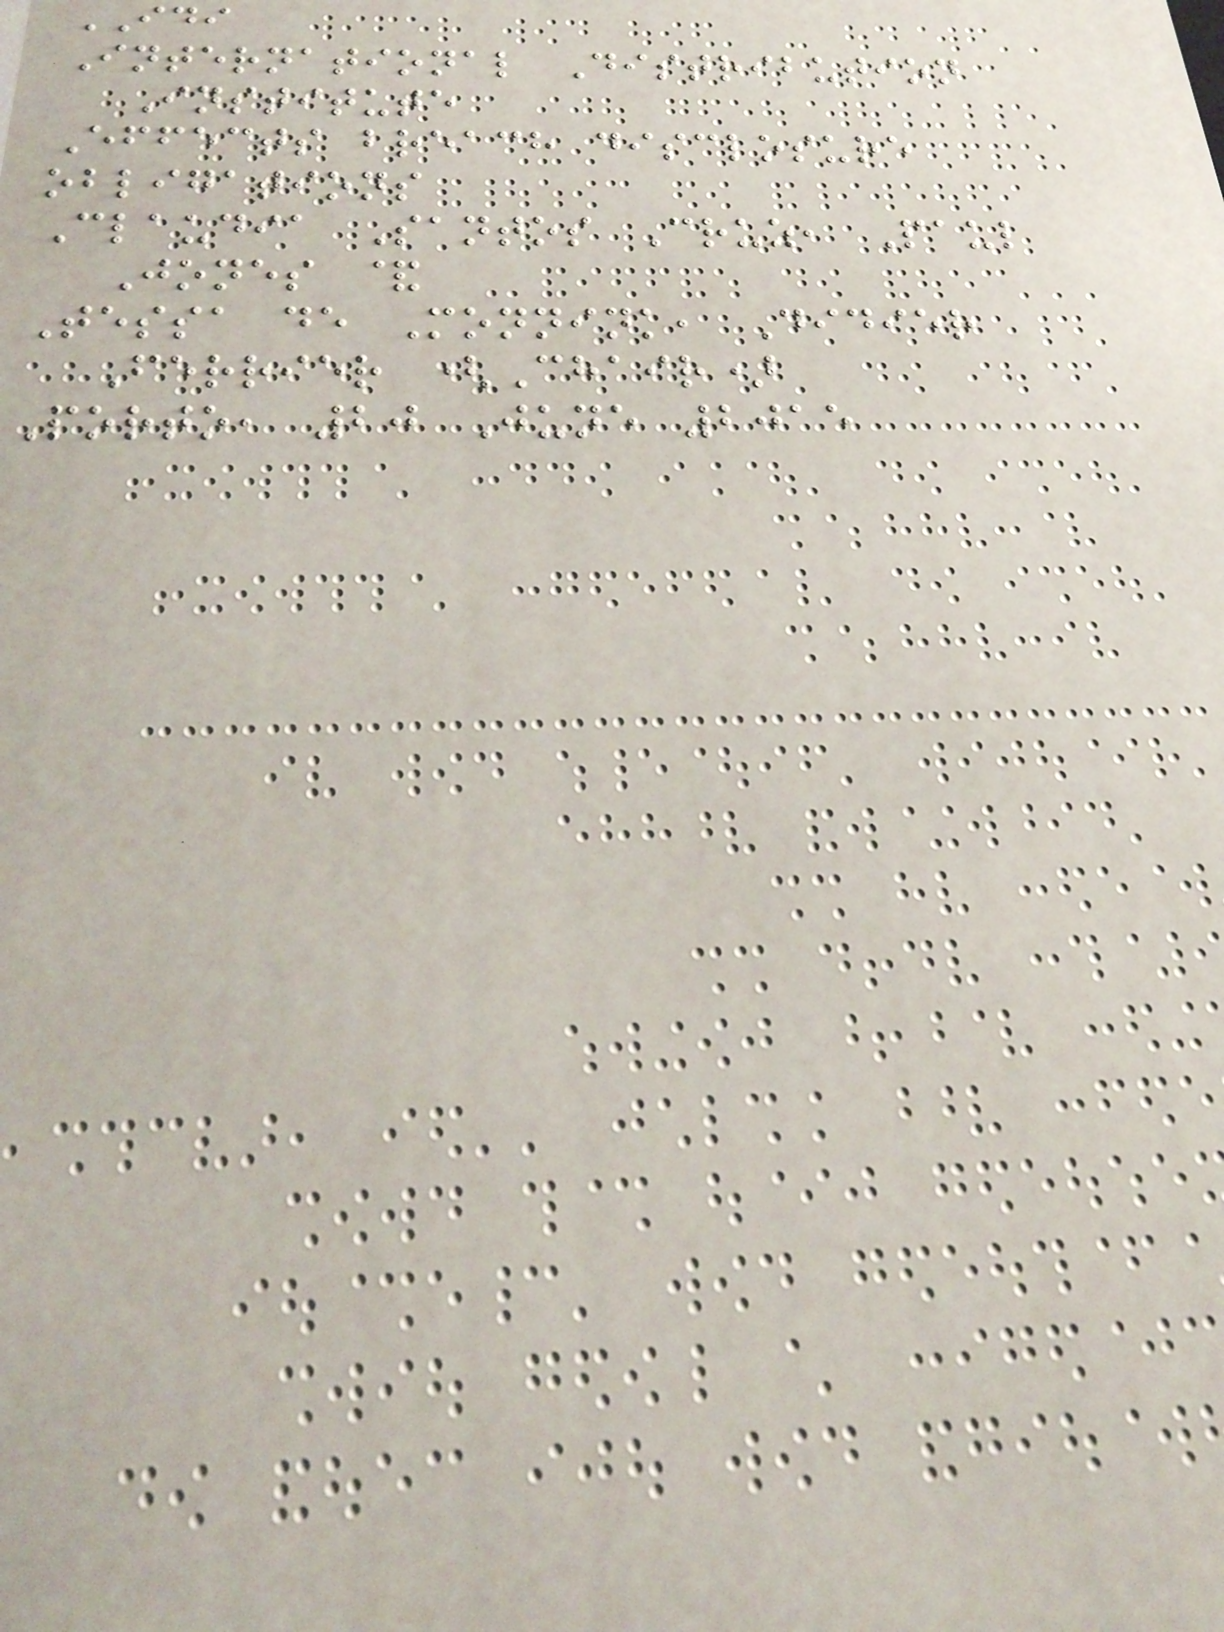IDI
International Distribution
Institute
Effects breach disclosure
obligations
Claudia Santos Cruz, Paul
Jones &
Tessa de Monnink, Didier
Ferrier (Chair)
Porto, 20 June 2015
